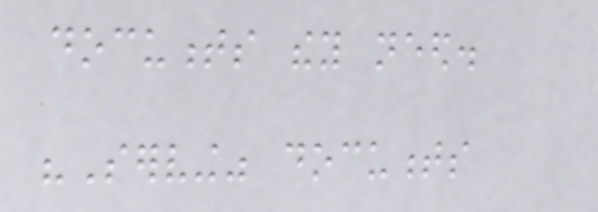documents they need.
"Serving" documents
